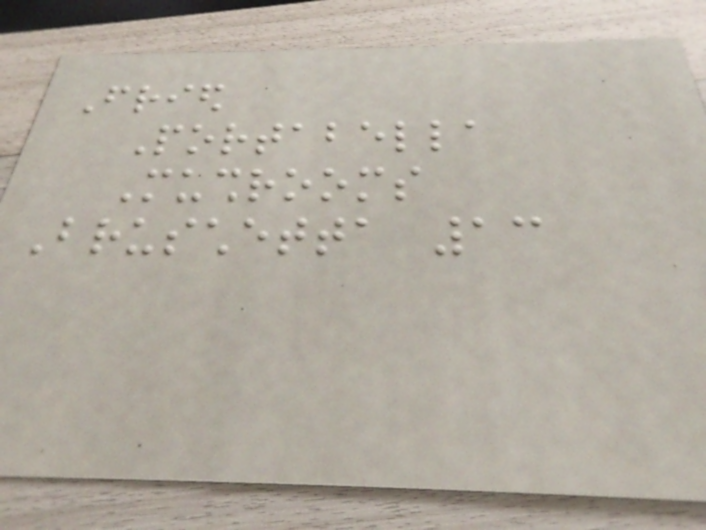Fried
Portabella
Mushrooms
Bruschetta 13
